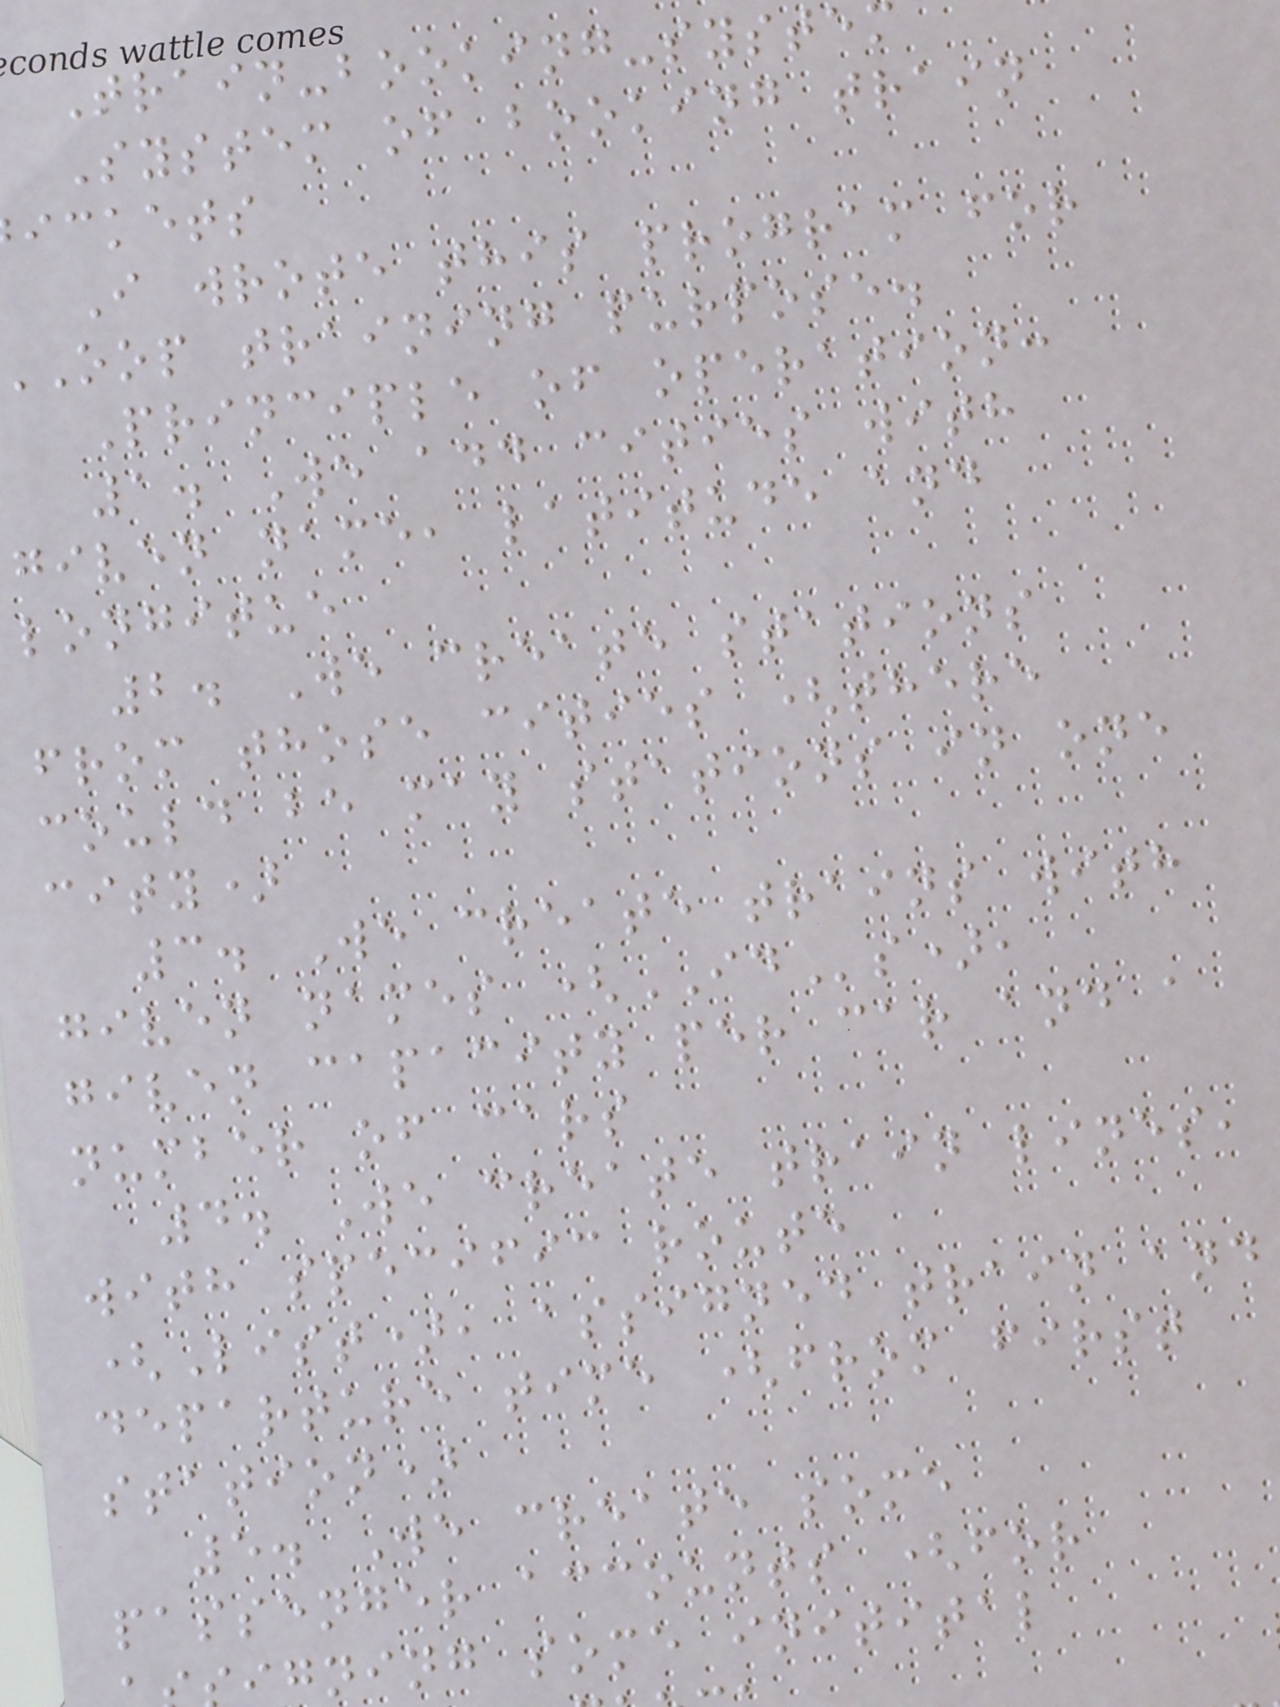Train-booking-syste
System of booking train
ickets
I wrote this program for
oop training purpose.
Principle of operation:
1. We add cities with
given name, latitude and
longitue
2. We create stations
from those cities (there
could be may stations in one
city)
3. We create trains with
given names (IDs),
given capacity per car and a
number of cars
4. We create train lines,
with specific route
(List), assigned train and
departure time (from first
station)
5. We create some
passenger accounts (for
igning some initital
